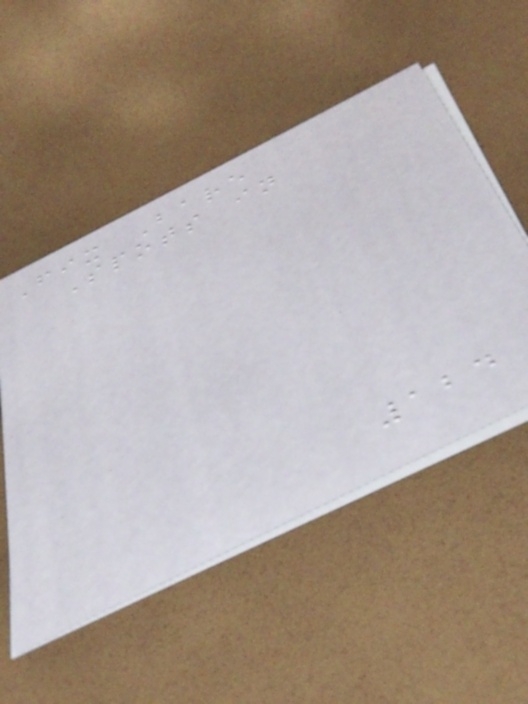Fix Bare
Spots in
124
